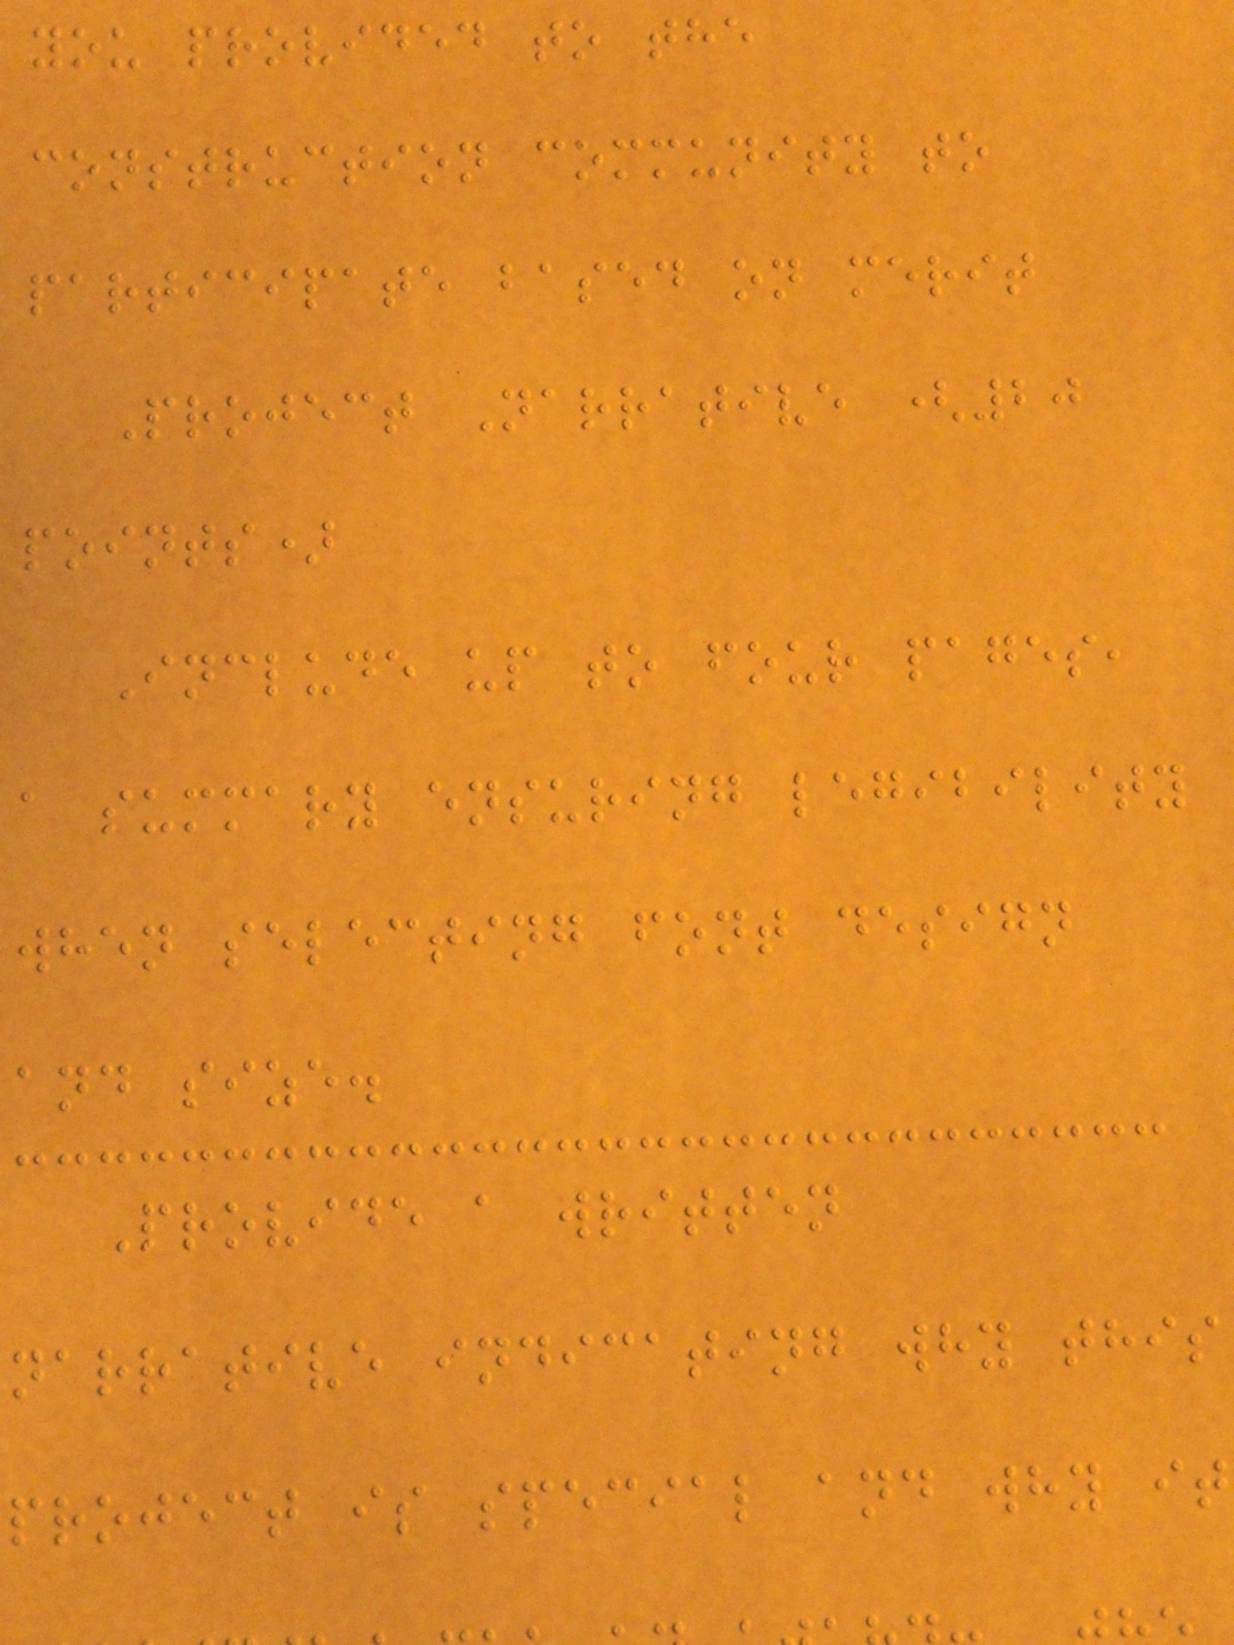you provided to the
construction community to
participate based on merit
Project Narrative (20
points)
Include up to four pages,
a summary ensuring legibility
when selecting font design
and size.
Provide a written
narrative indicating why this
project is special and why it
